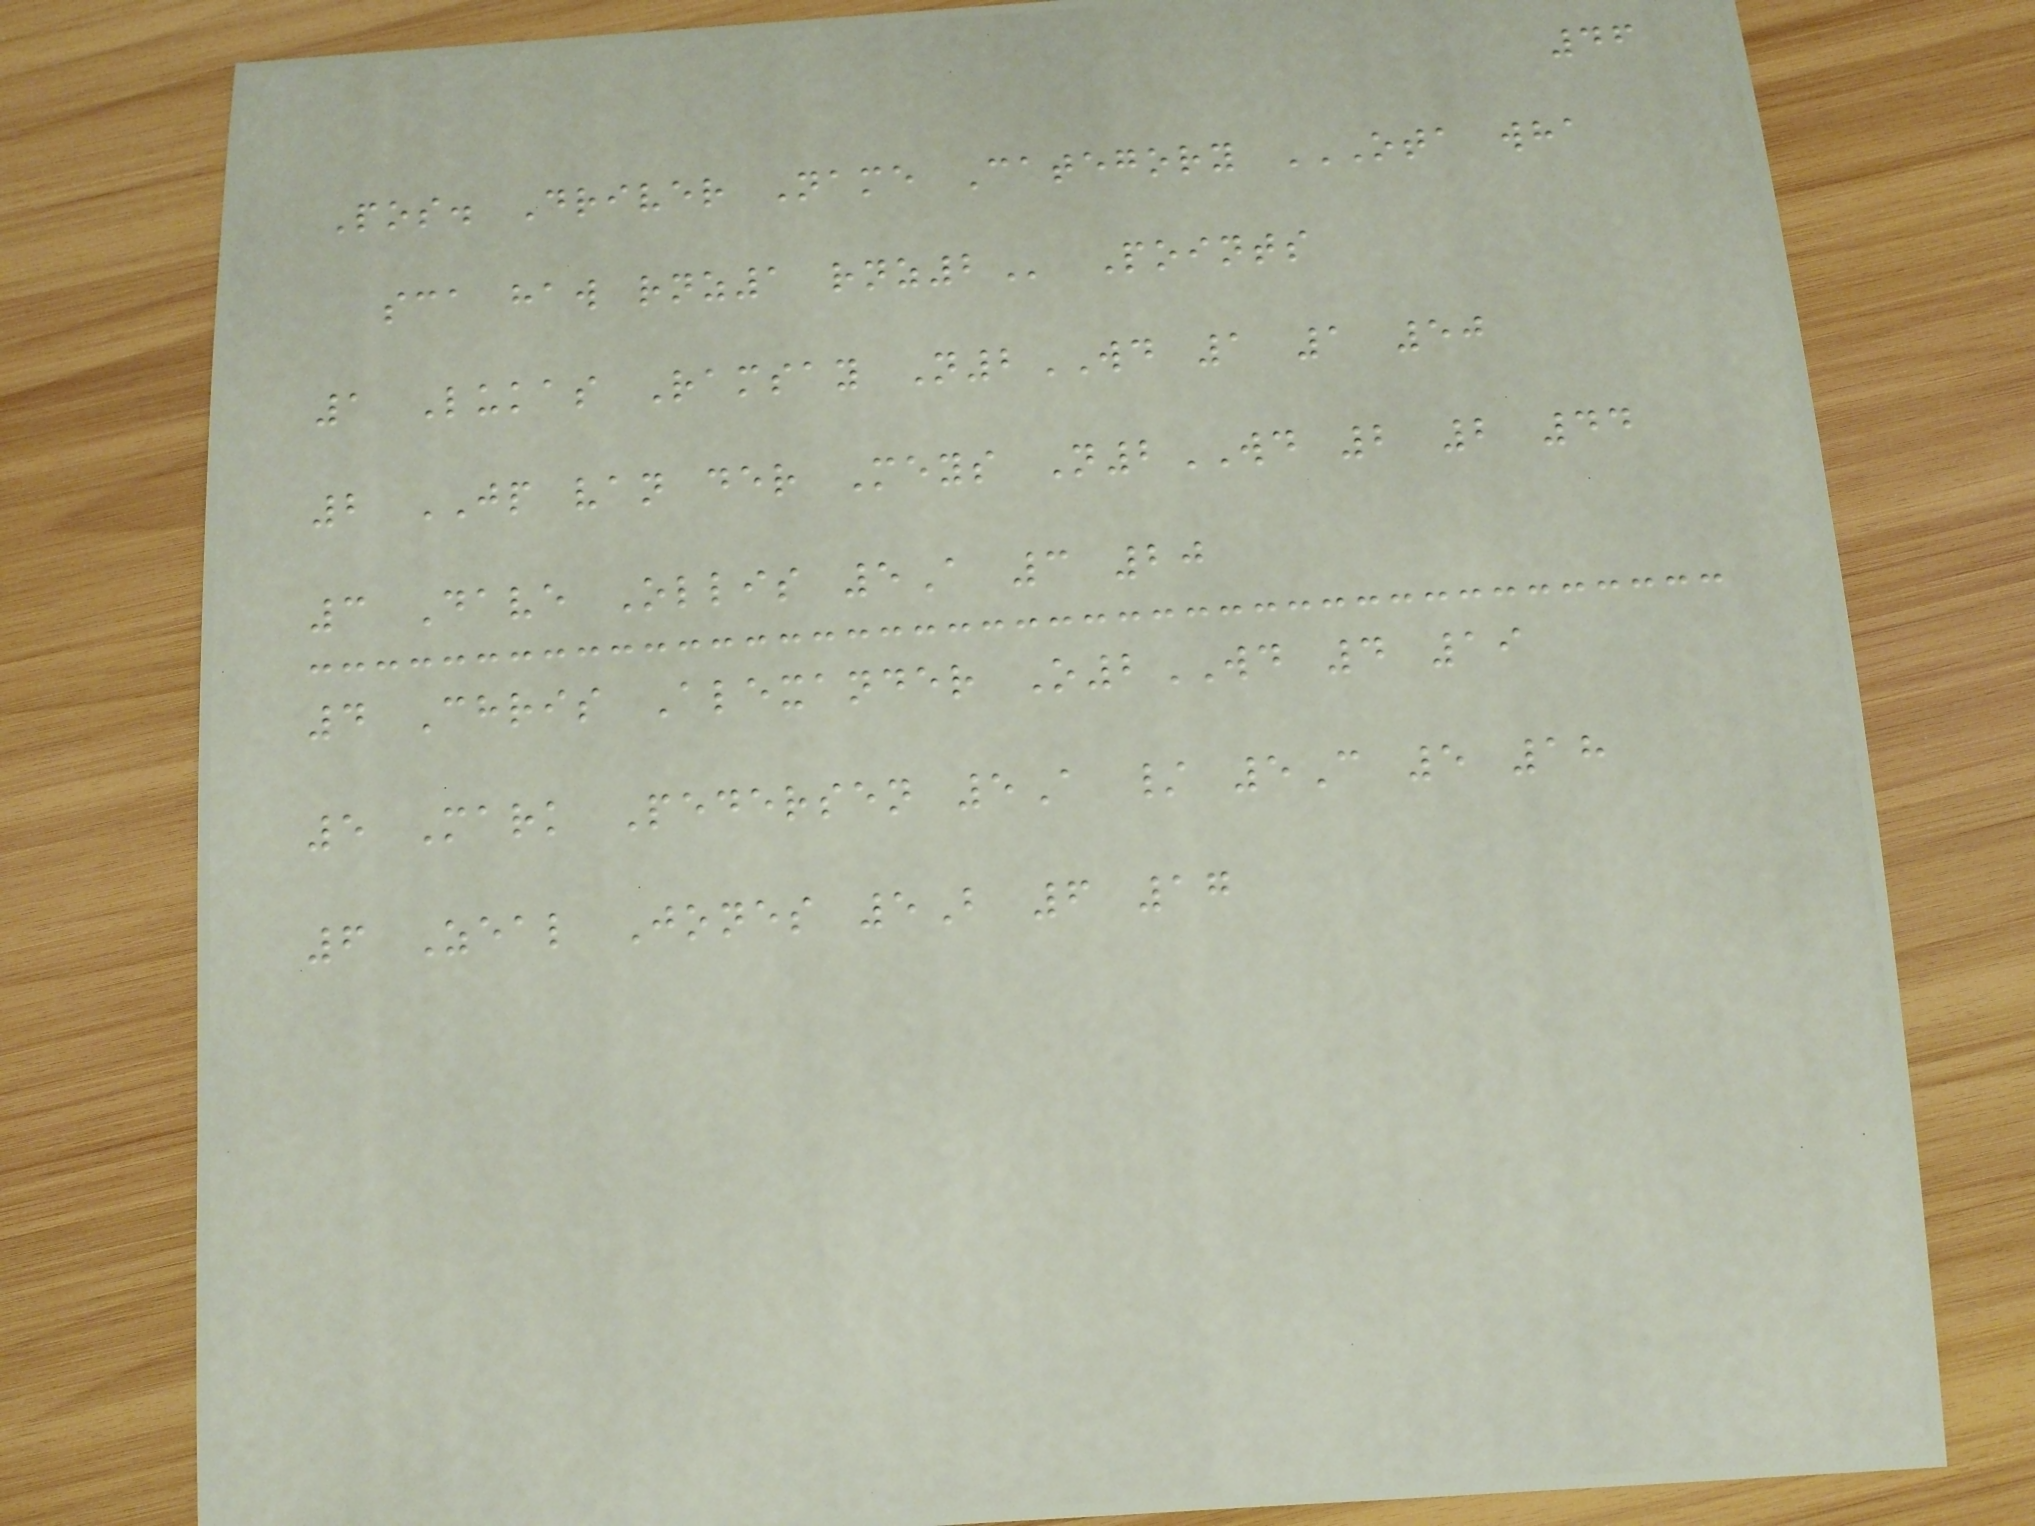46
Pos. Driver Name Category OTA WHA
SCA HAW RNZ1 RNZ2 Points
1 Lukas Ramsay N2WD 1 1 50
2 JP van der Meys N2WD 2 2 44
3 Dave Ollis 5A 3 20
4 Chris Alexander O2WD 4 19
5 Mark Pedersen 5A / 5C 5 18
6 Zeal Jones 5B 6 17
